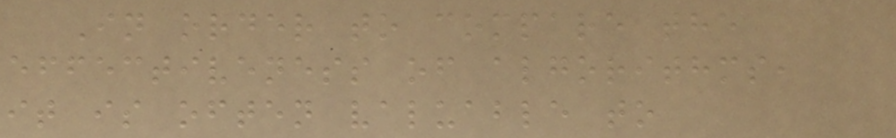In order to compare the
effectiveness of algorithms,
it is often valuable to
